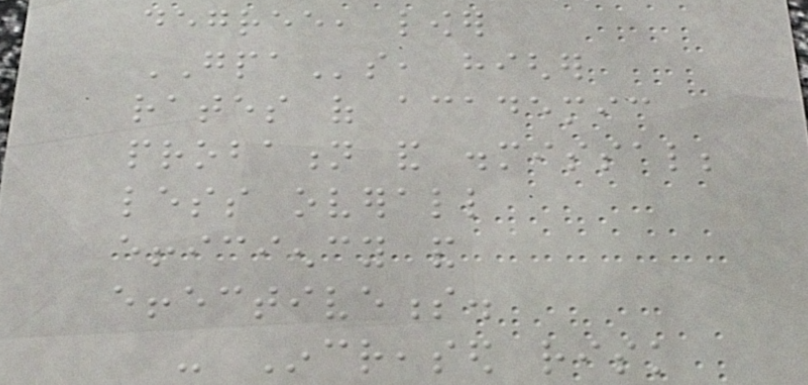degree, lower
GPAs, higher
rates of academic
probation and dismissal;
less overall
efficiency and
effectiveness.
- Increased risk
